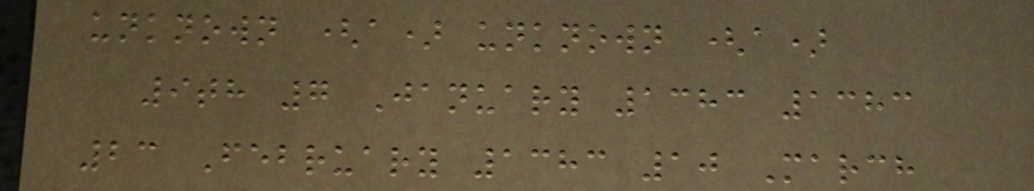unknown (a) unknown (a)
9th 7 January 1383 1383
23 February 1383 10 March
